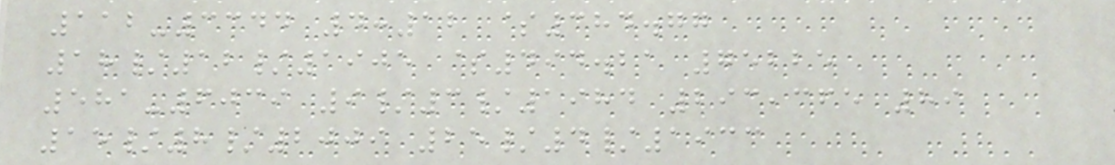112-3344 4:12 $384.77
18/12/1905 $494.21 75225
581-6039 9/3/1984 293,365 89
15/8/2009 25/4/1933
